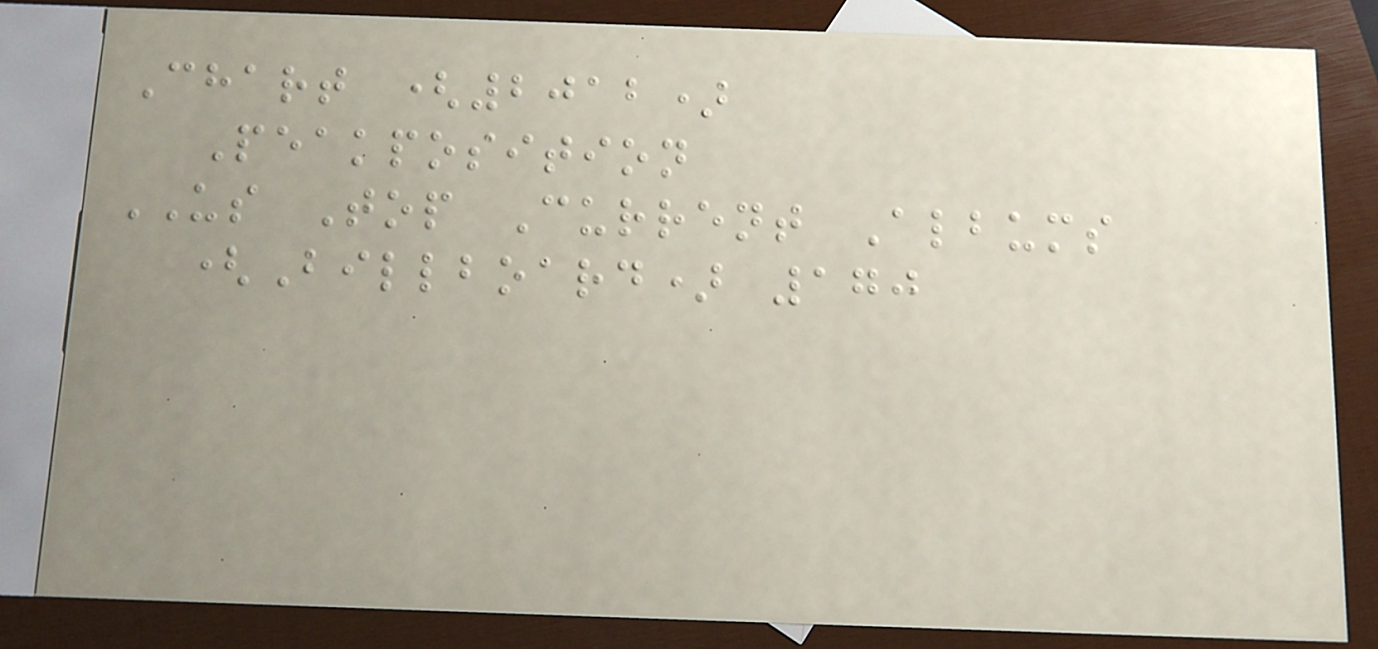Chart (2012)
Peakposition
US Top Current Albums
(Billboard) 170
